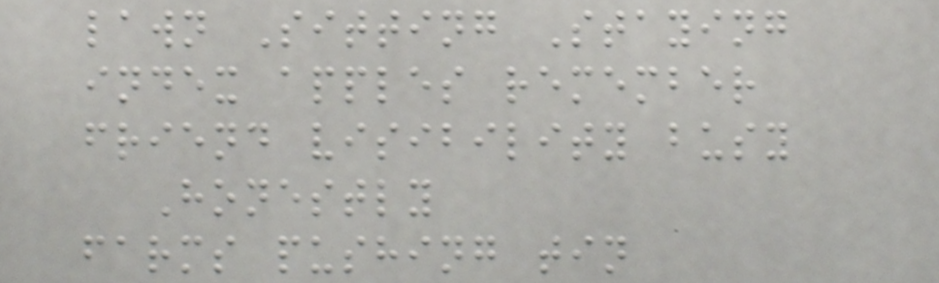lawn Sitting Staying
index apples remember
friend visibility busy
Honestly
farms pushing tin
